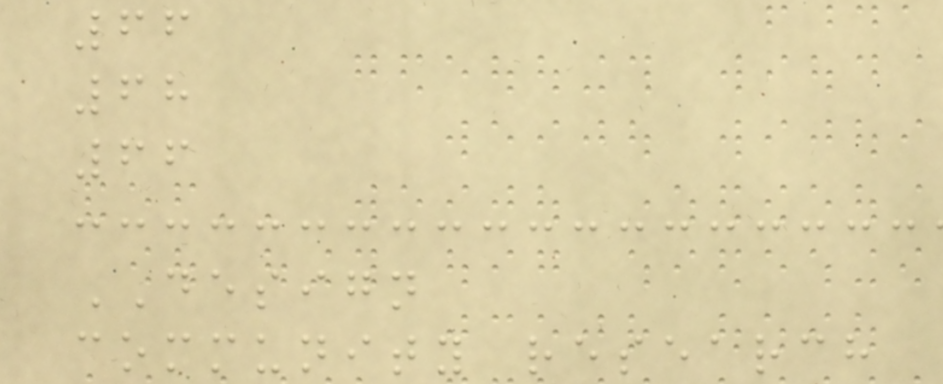66
68
66
DESIGN
community research
